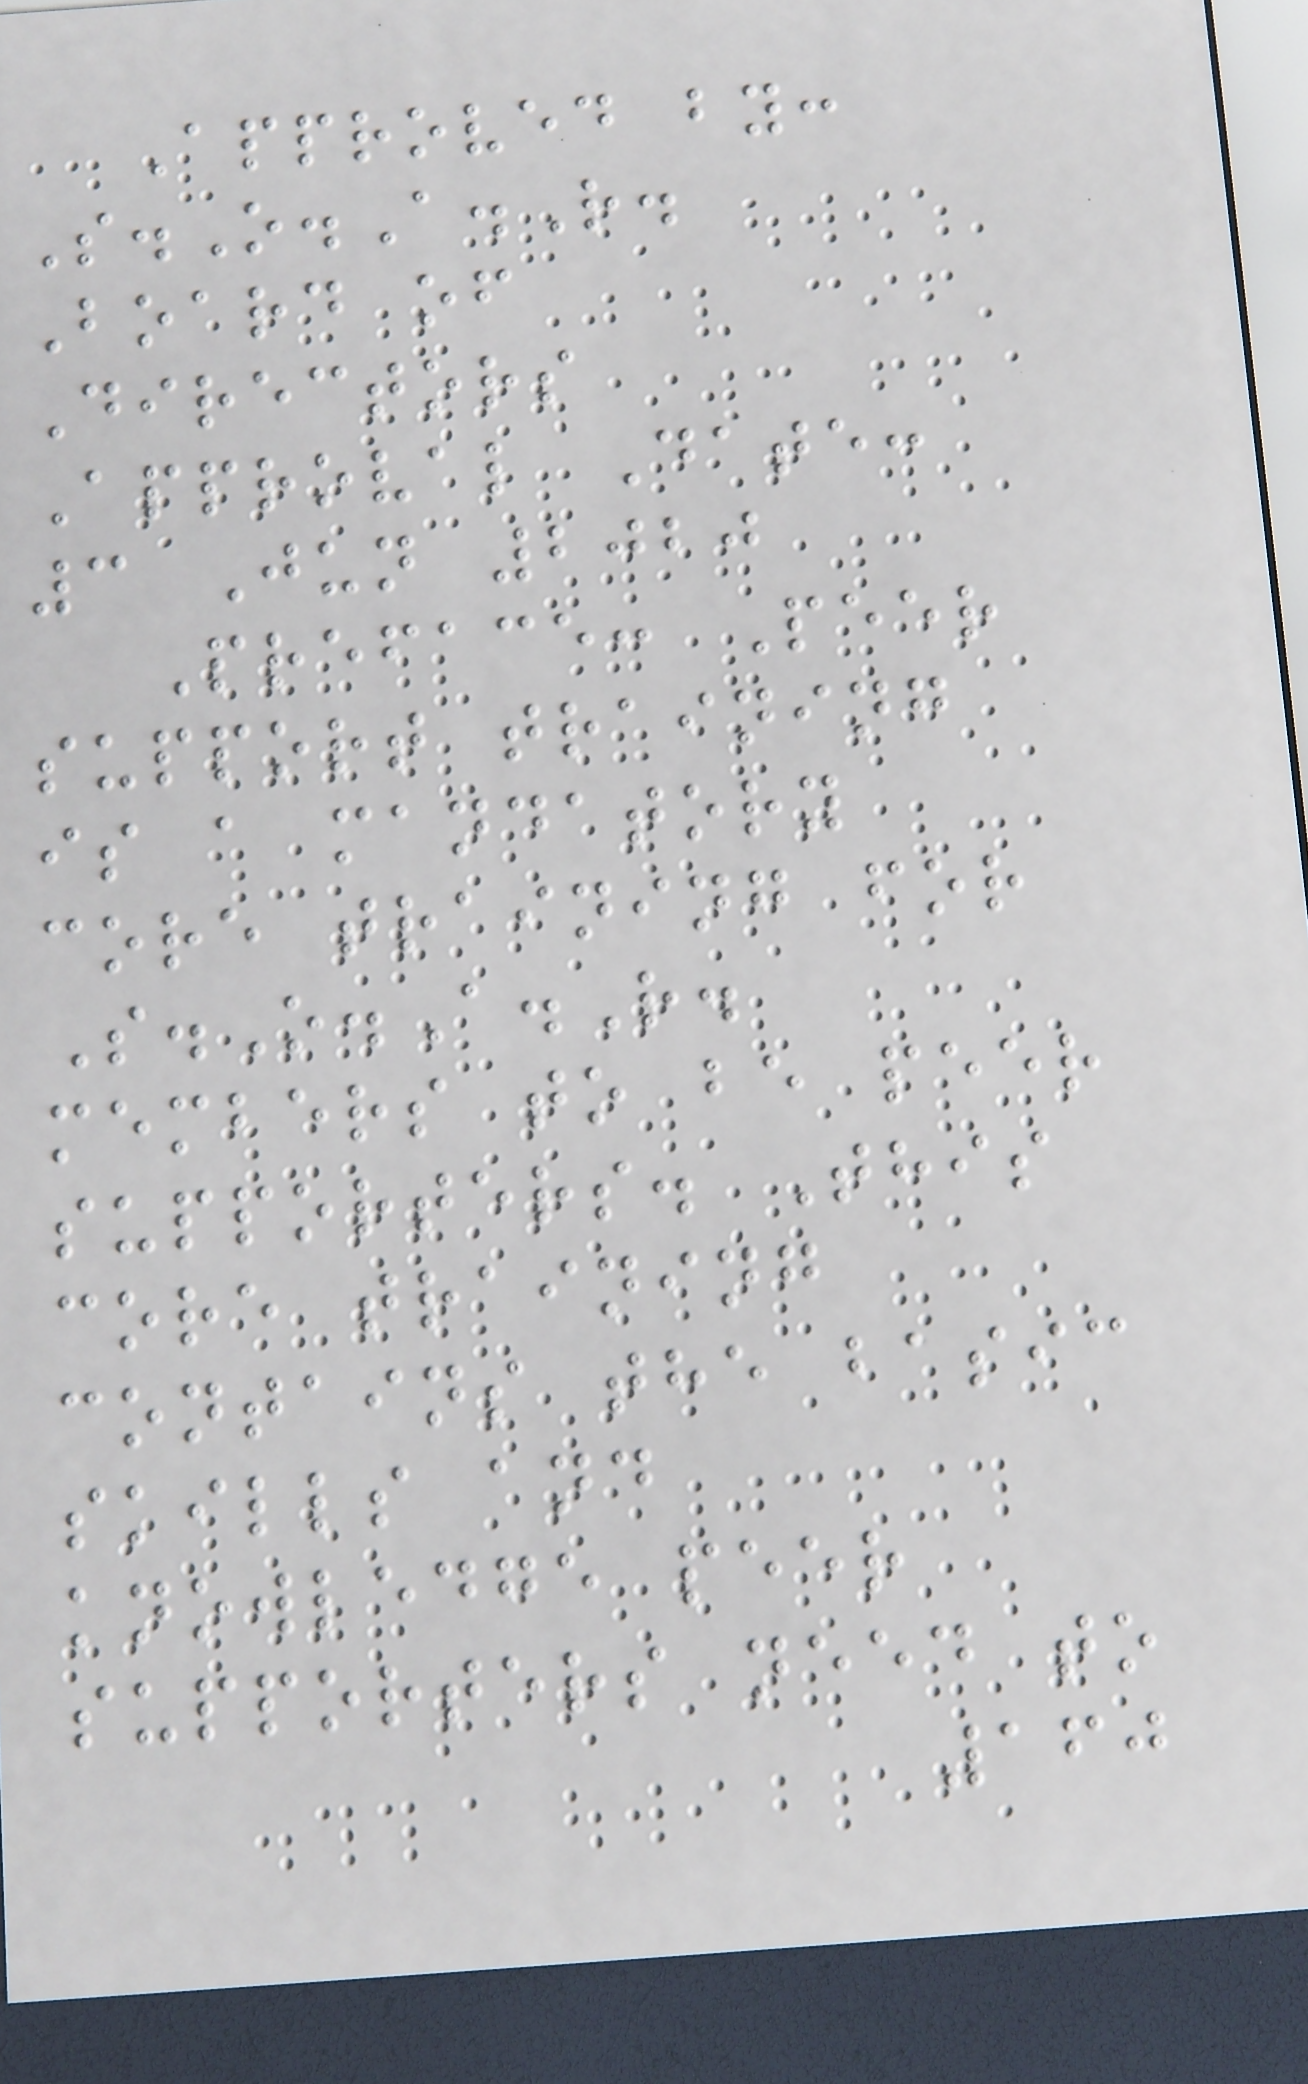Approved by:
S.O.A.R.
Board of
Directors
Approval Date:
3 Jun 2020
Preface: Peer
support training
is a mandatory
core training for
S.O.A.R.
members to be peer
supporters. This
core training
contains the basic
skills and
knowledge peer
supporters need to
160
